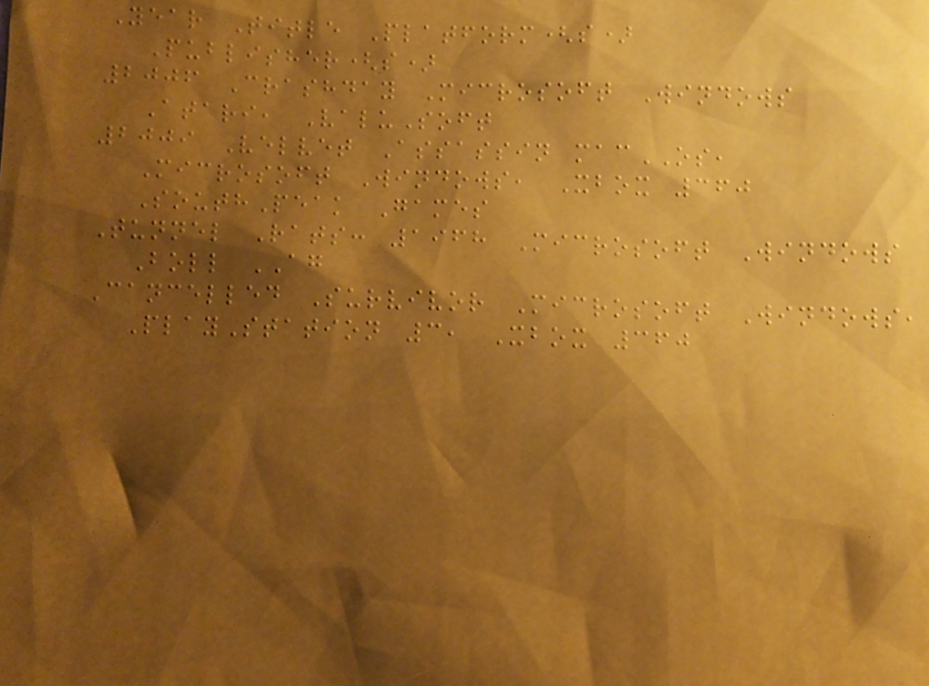Year Title Platform(s)
Publisher(s)
2006 Crashday Microsoft Windows
Atari, ValuSoft
2009 Velvet Assassin macOS,
Microsoft Windows, Xbox 360
SouthPeak Games
Tunnel Rats: 1968 Microsoft Windows
Boll AG
Cancelled Survivor Microsoft Windows,
PlayStation 3, Xbox 360
